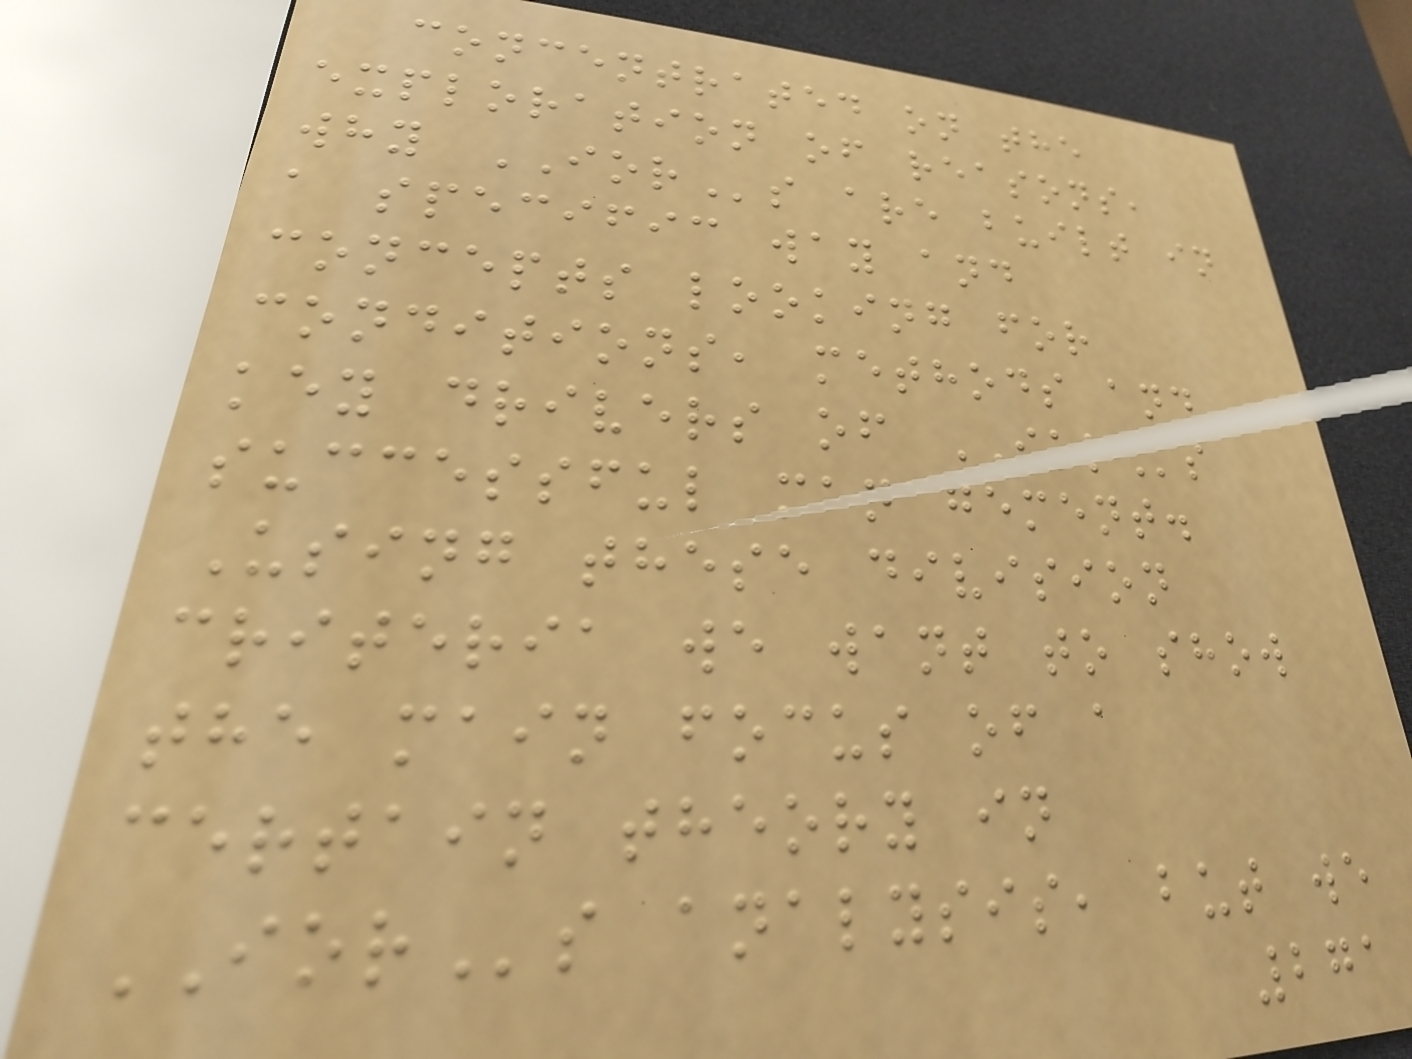concentrated on the
exploration of reasons,
why IORs are built in
a specific way and
concepts looking for
conditions, methods and
key drivers of IORs
successful management.
Using these division
criteria we want to show
the main focus of a
certain theory in
IORs analysis, but we
271
